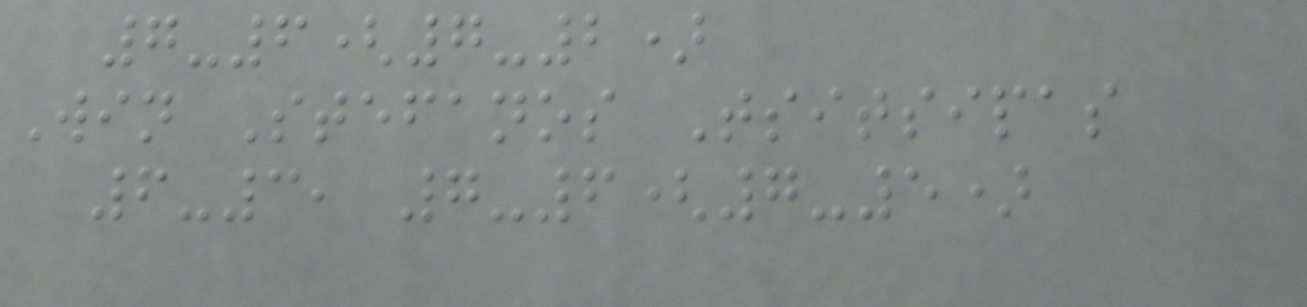7-6(7-2)
Win Stefanos Tsitsipas
6-3, 7-6(7-5)
